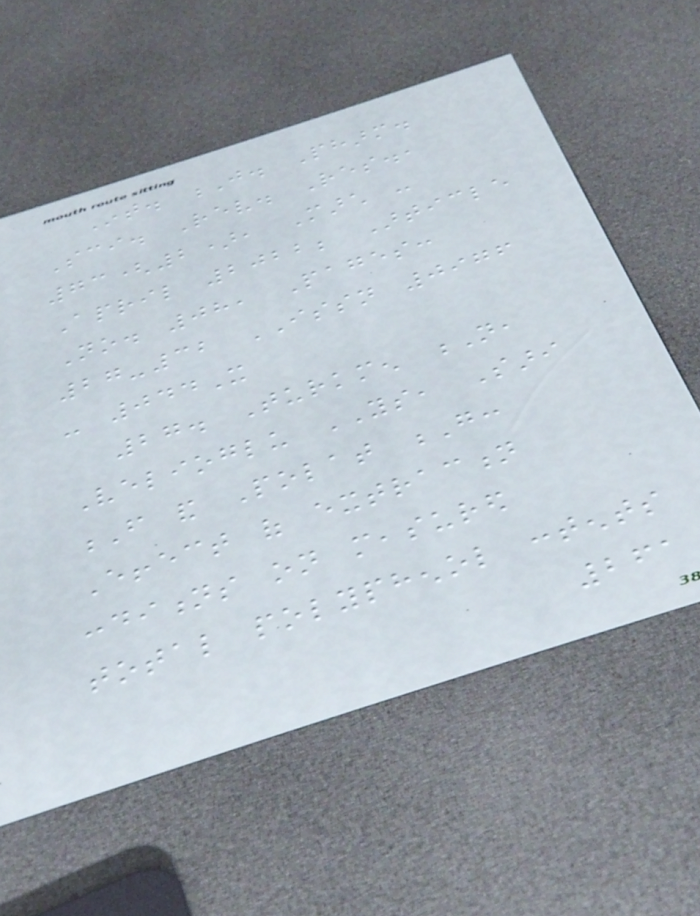Int. J. Pharm.
Sci. Rev. Res.,
73(2), March -
April 2022; Article
No. 08, Pages:
27-32 ISSN 0976
- 044X
27. Turkmen N,
Velioglu YS, Sari
F and Polat G:
Effect of extraction
conditions on measured
total polyphenol contents
261
